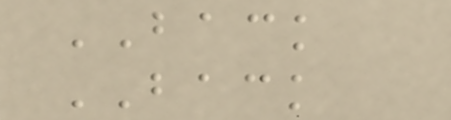BACK
BACK
